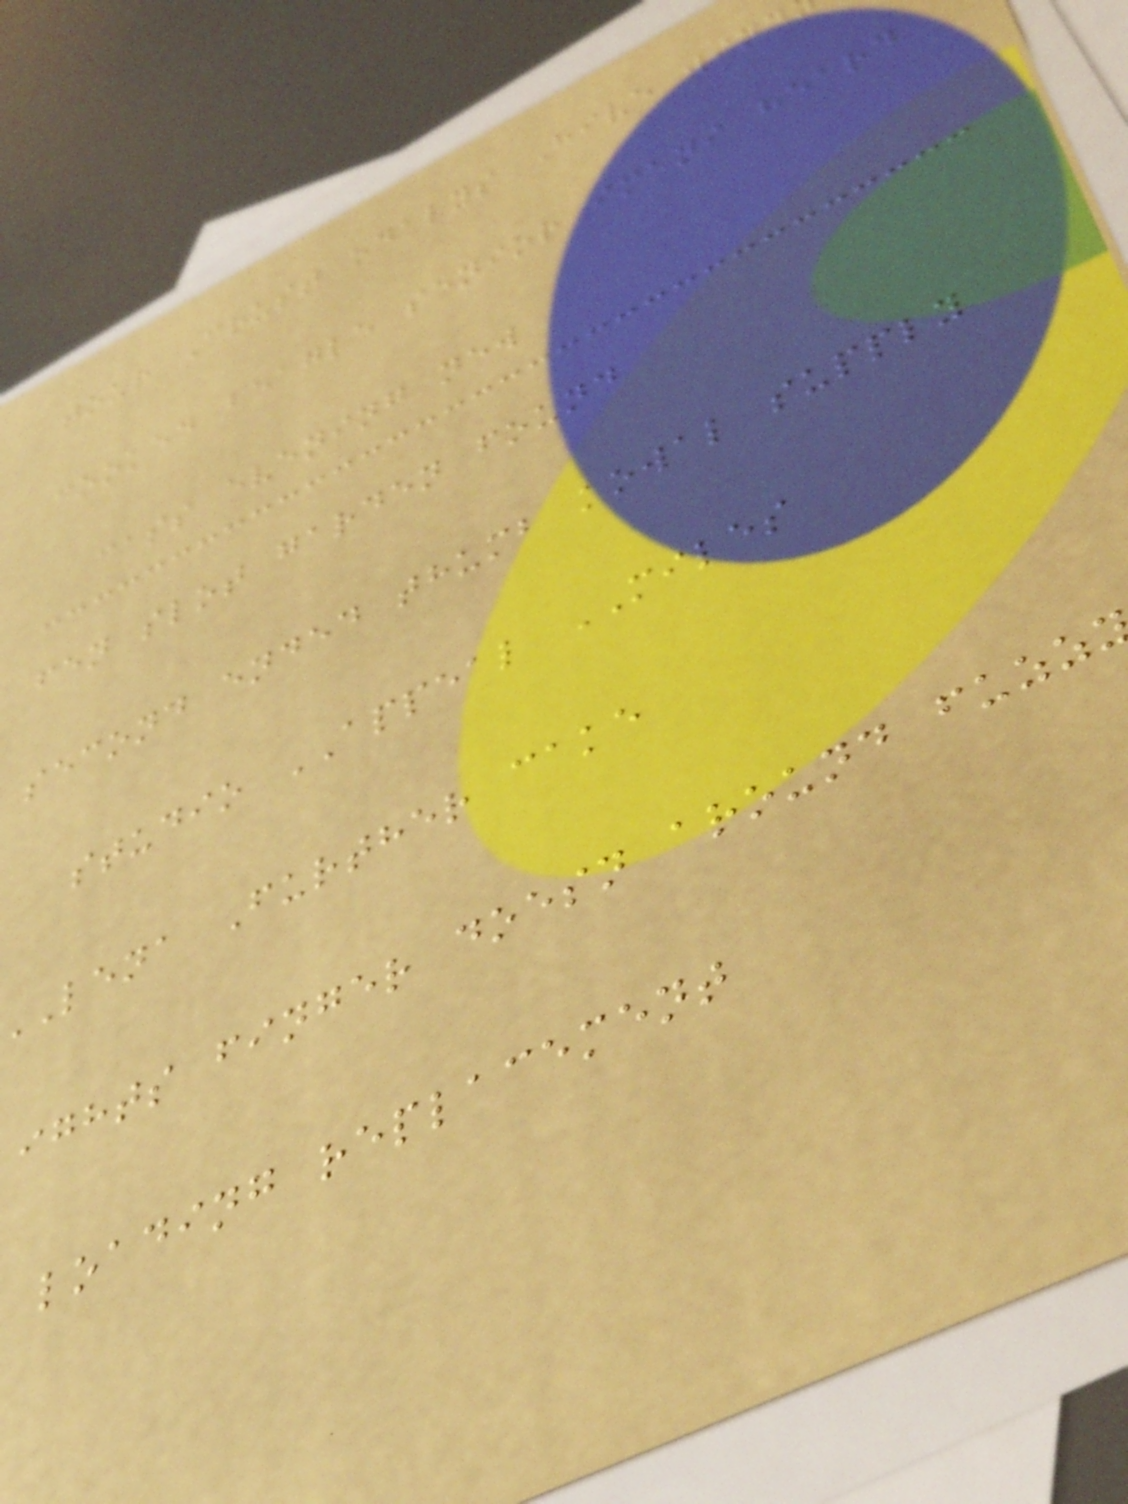tour Crust odalys Hive wind
cooked beagle senior imani heard
cass evening new
fen slot garden found
second ended thumb kowal supply
studio APPEAL MILES
lena Further cake
ights finger doesn around fuzz
loading replacement
